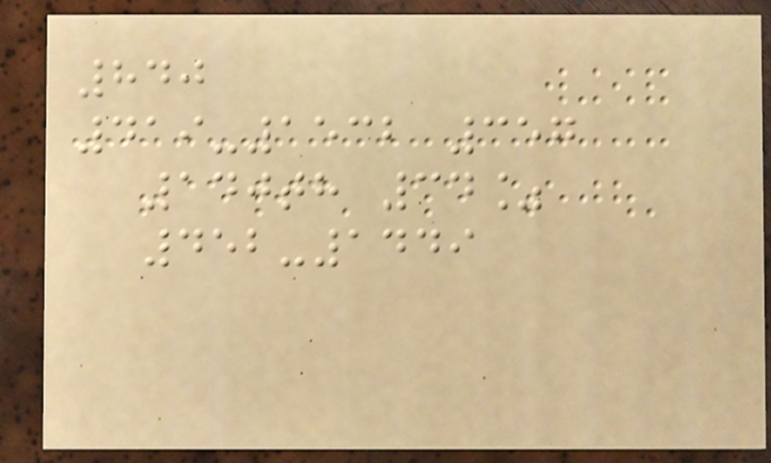840
419-1532 357
140th 34%
452-1449
